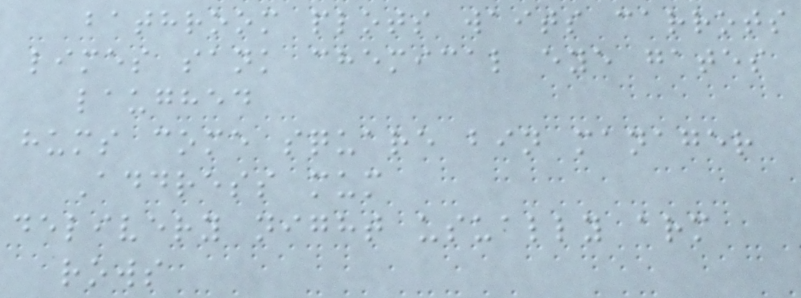bathroom plots waits carrots
limes sank chemical eye gates
laughed
hums come square bin manager
Address mum
delivery night usually arm
rows
